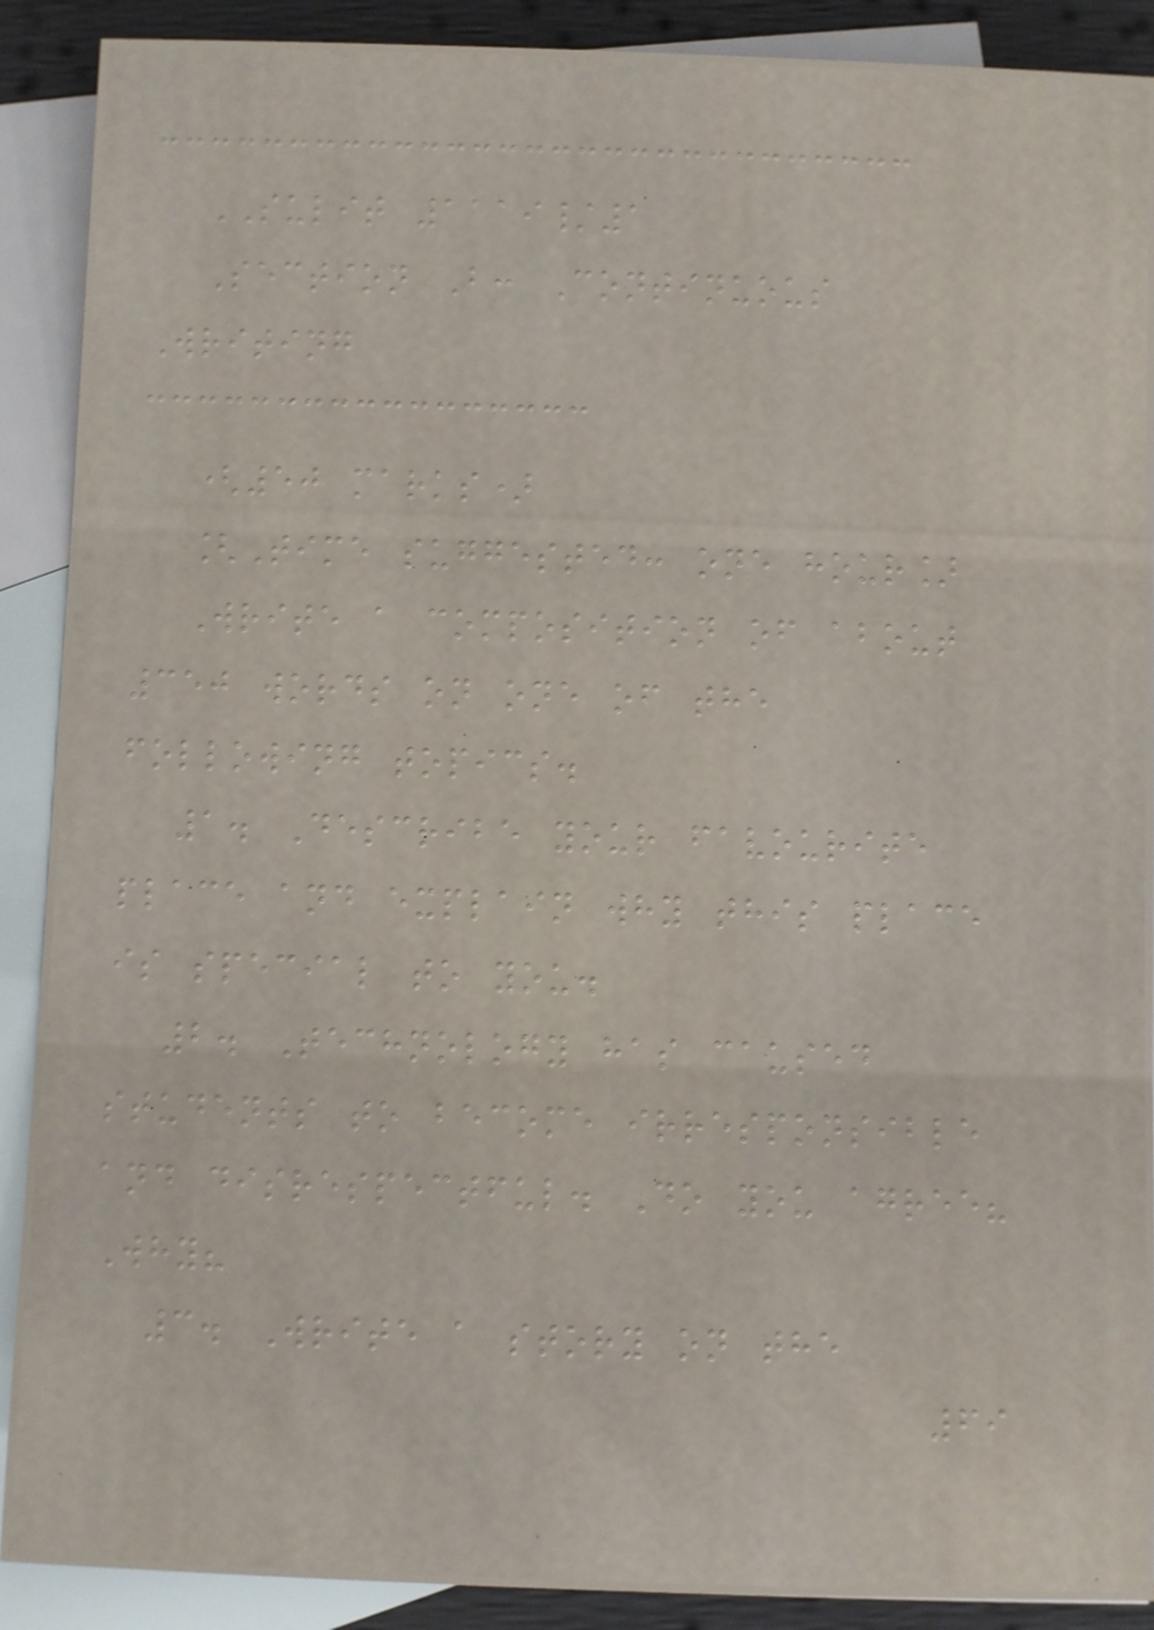SULIT 1119/1
Section B: Continuous
Writing
(50 marks)
[Time suggested: one hour]
Write a composition of about
350 words on one of the
following topics.
1. Describe your favourite
place and explain why this place
is special to you.
2. Technology has caused
students to become irresponsible
and disrespectful. Do you agree?
Why?
3. Write a story on the
69
